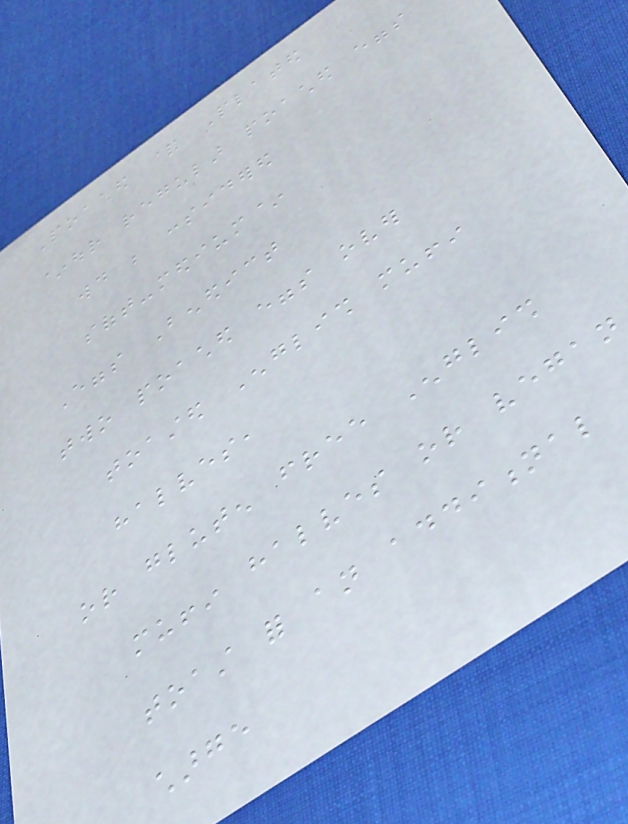Poached & Plated
~our regular poached eggs
would be considered
soft-medium~
Eggs Benedict
two poached eggs over
toasted English muffin
halves,
or gluten free English
muffin halves or vegan
toast for an additional
charge
